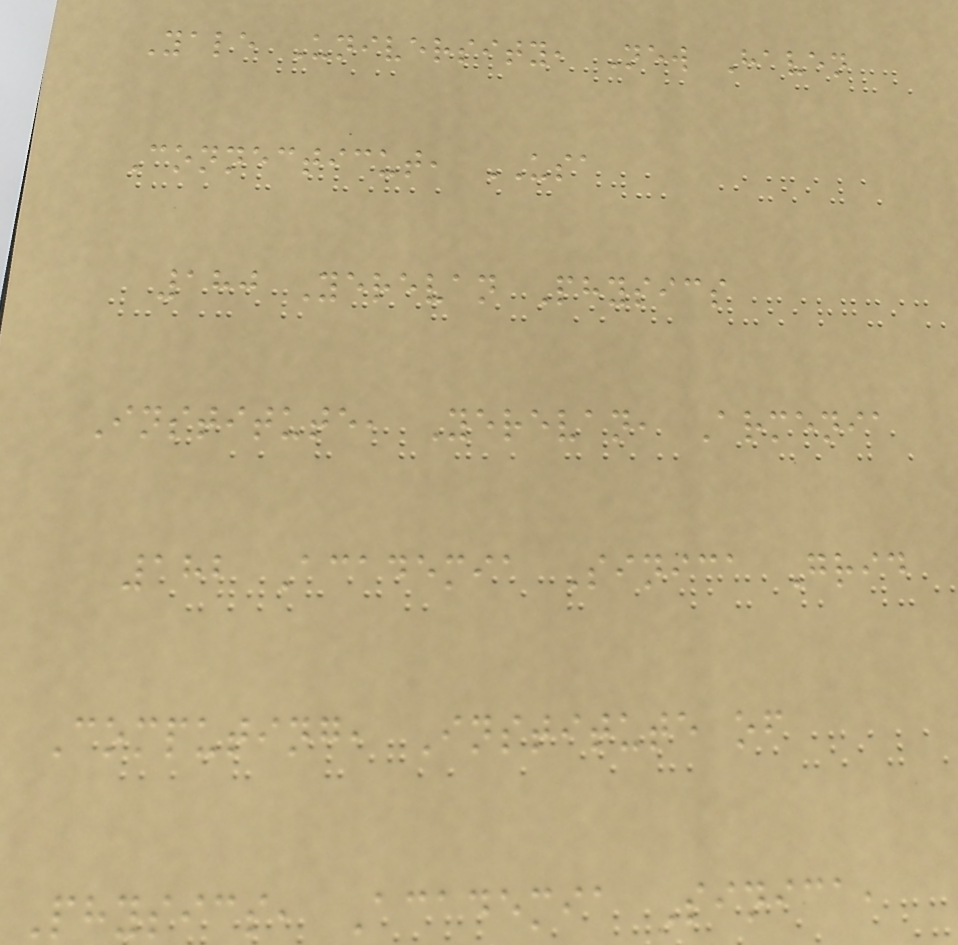Yale University, New Haven
Connecticut, USA
180 Yerevan Physics
Institute, Yerevan, Armenia
182 Academia Sinica Grid
Computing, Institute of
Physics, Academia Sinica,
